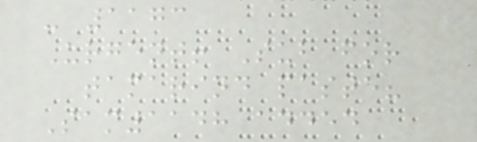- 1173
Urgent! Sub for
tamarind paste?
Sam1148 added
